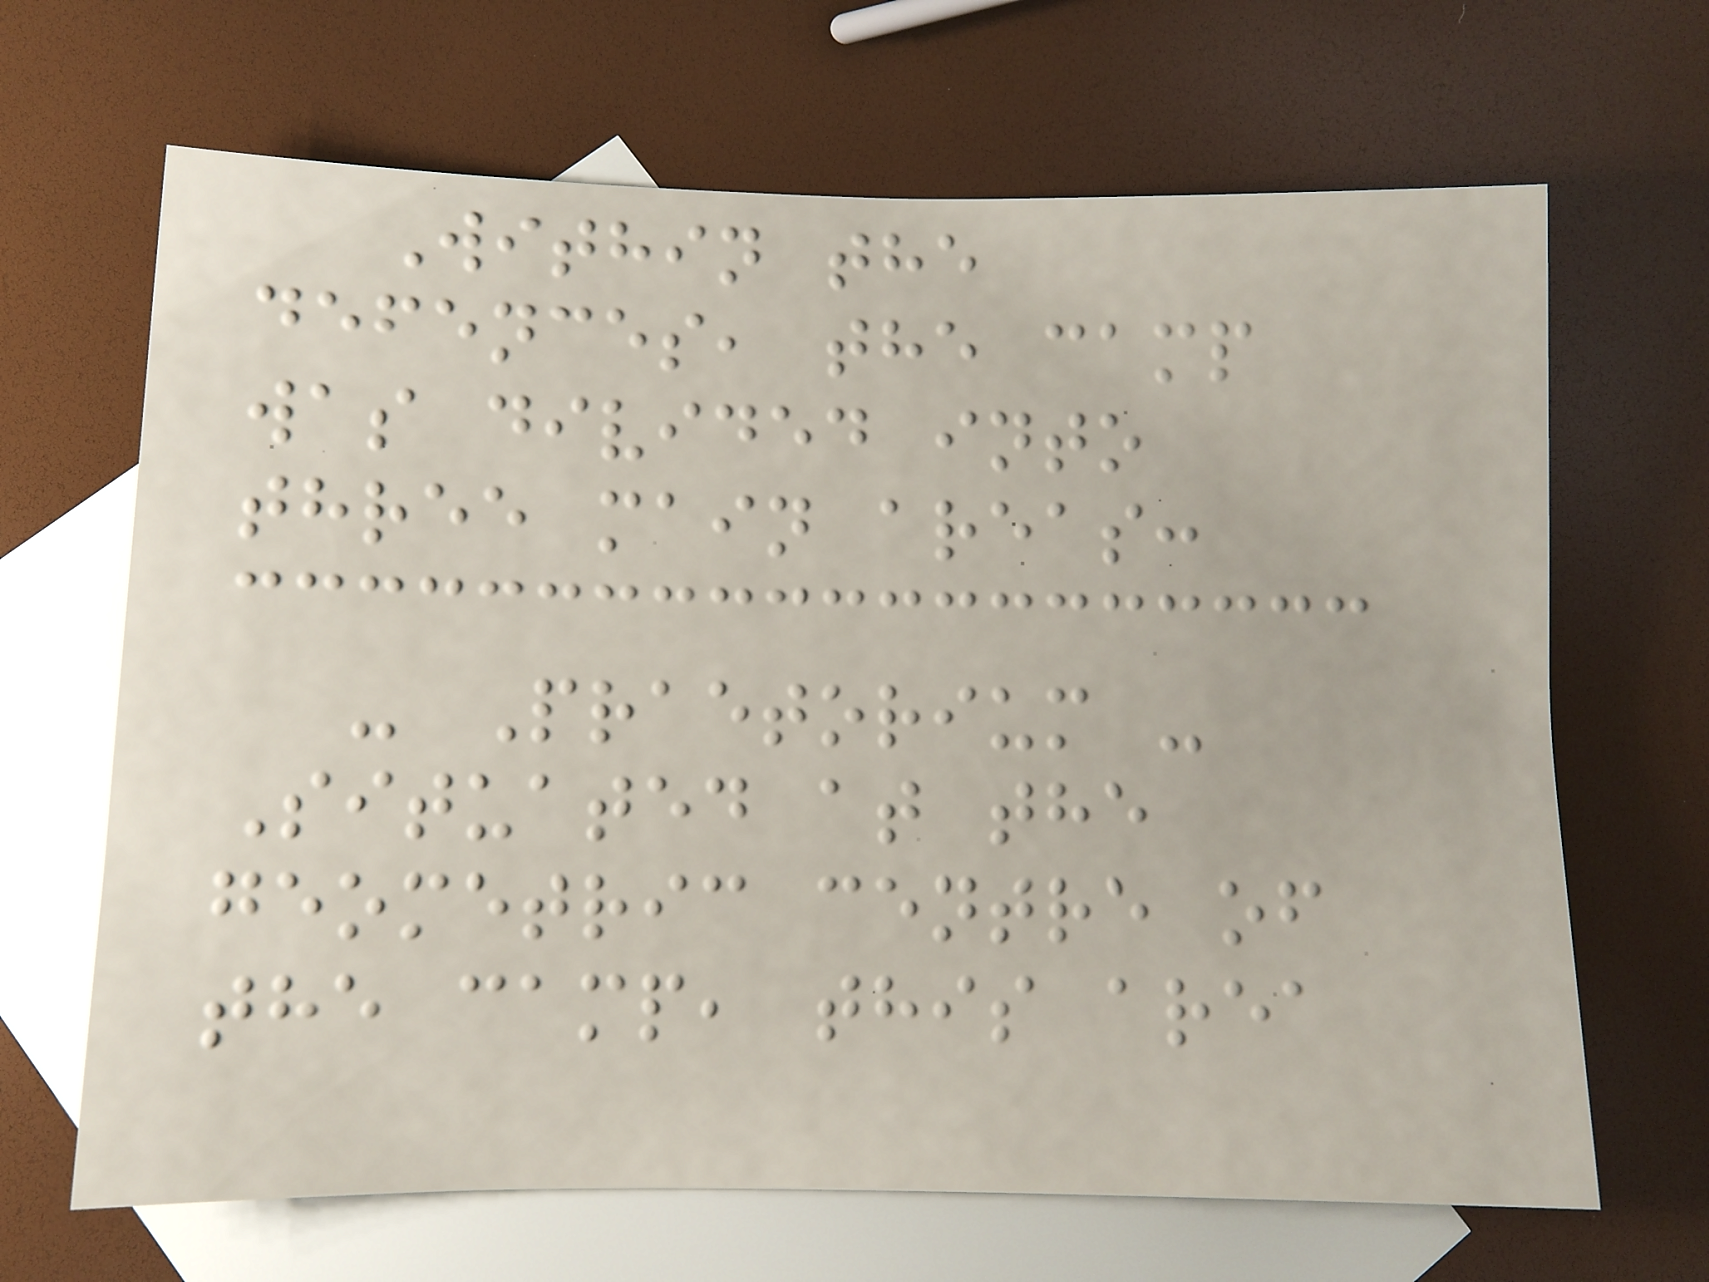Within the
defences, the camp
was divided into
three main areas:
- Praetorium -
Situated at the
geometric centre of
the camp, this area
